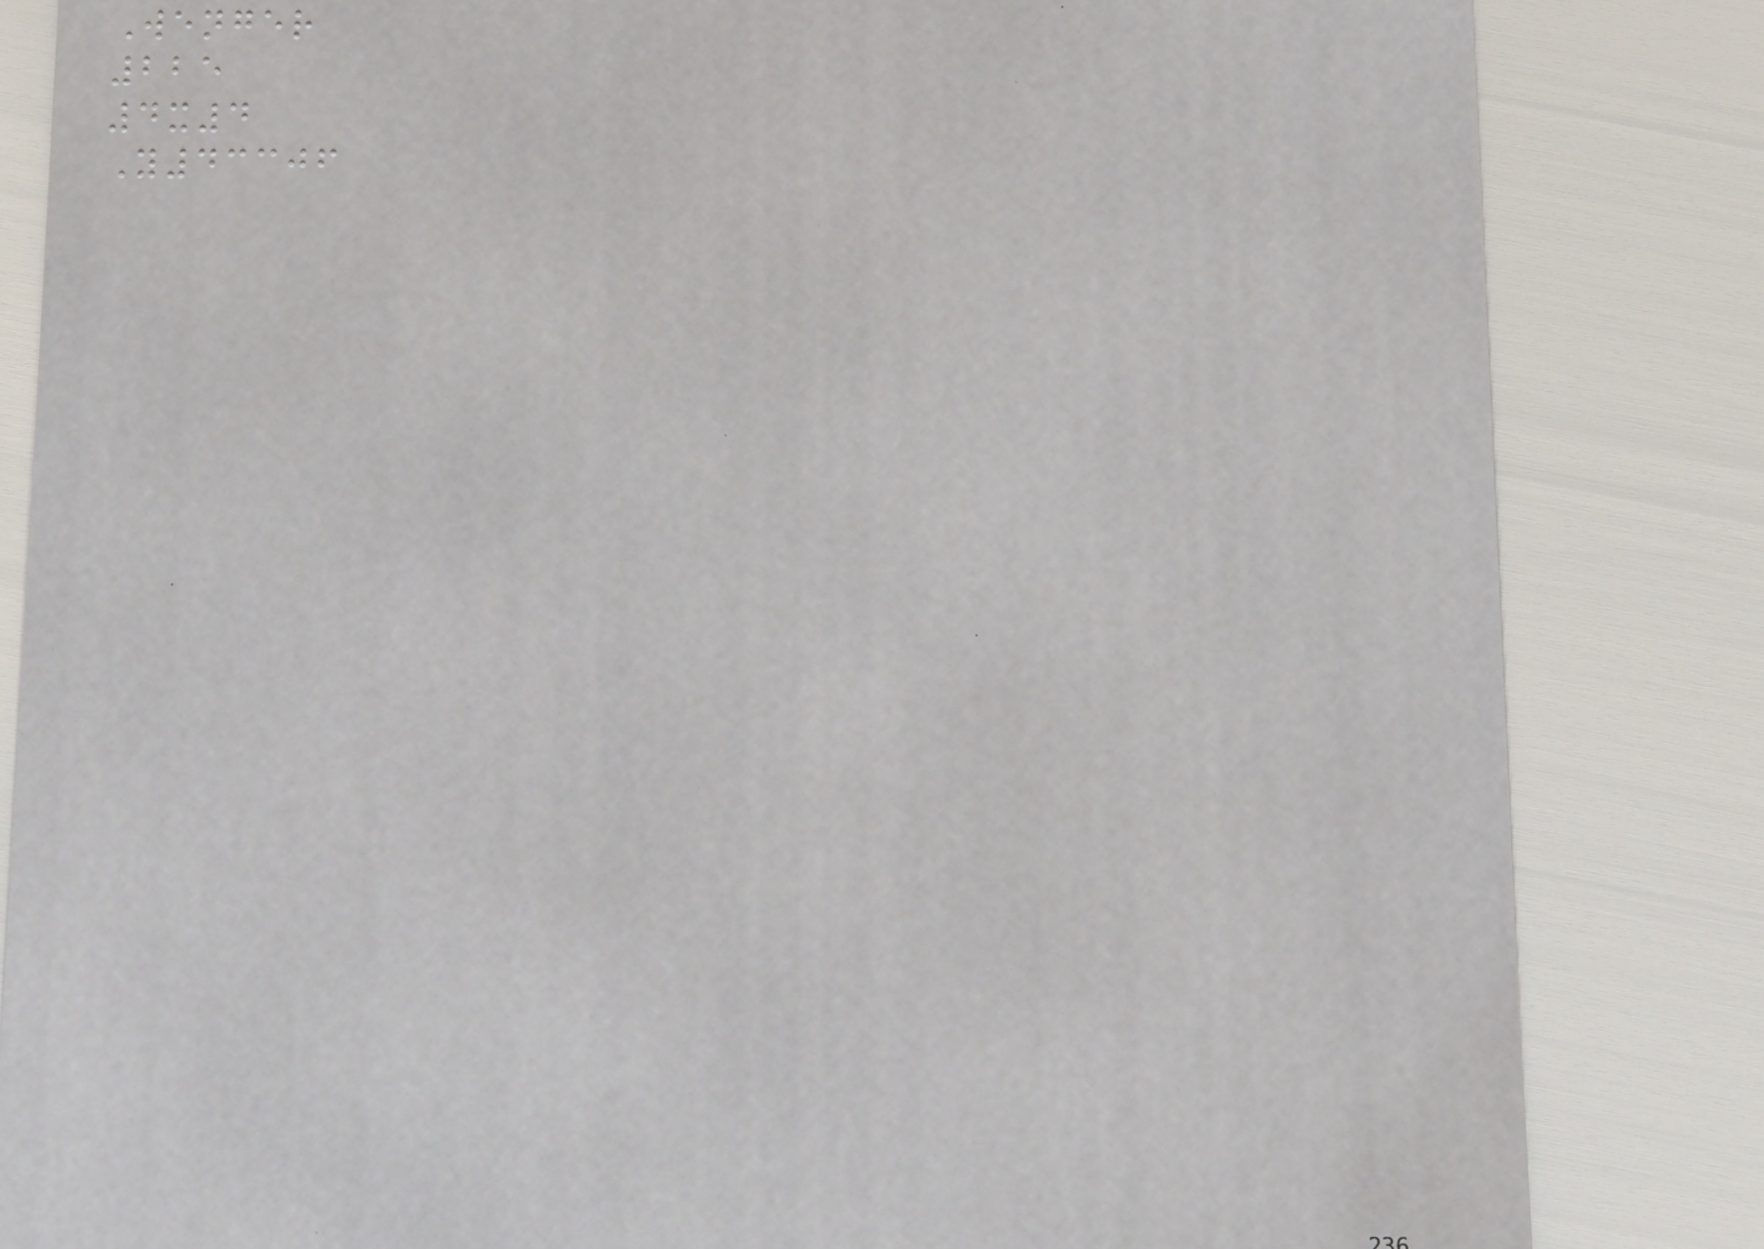Wenger
225
4x4
Y43306
